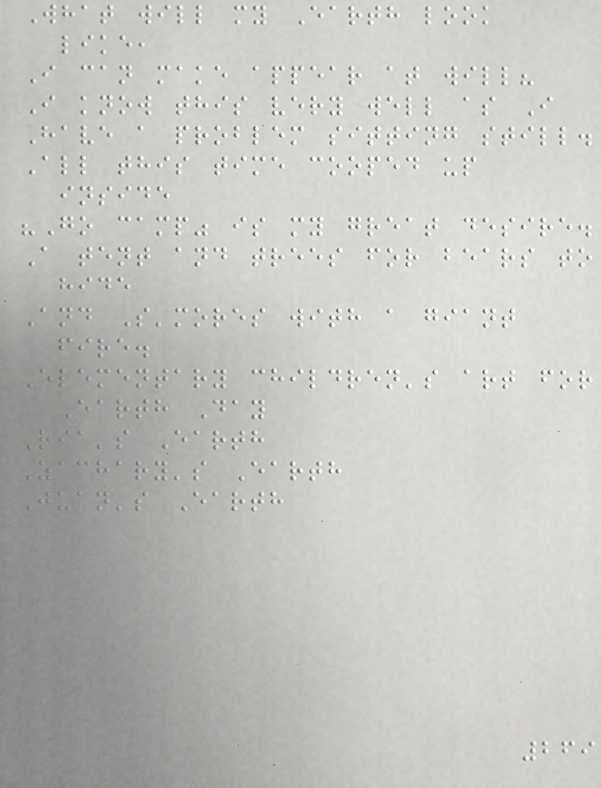What will my Earth look
like,
I can make appear at will?
I know this very well as I
Have a problem sitting still.
All this time cooped up
inside
"Go camp" is my great desire.
A tent and trees for bears to
hide
And S'mores with a giant
fire.
Elementary children's art for
Earth Day
Ria's Earth
Zachary's Earth
Juan's Earth
269
